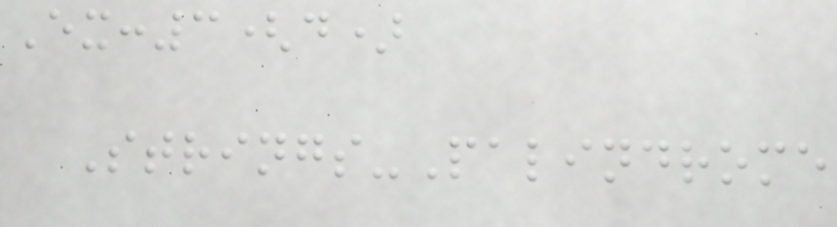Ex:3(d)
Strings-Palindrome
